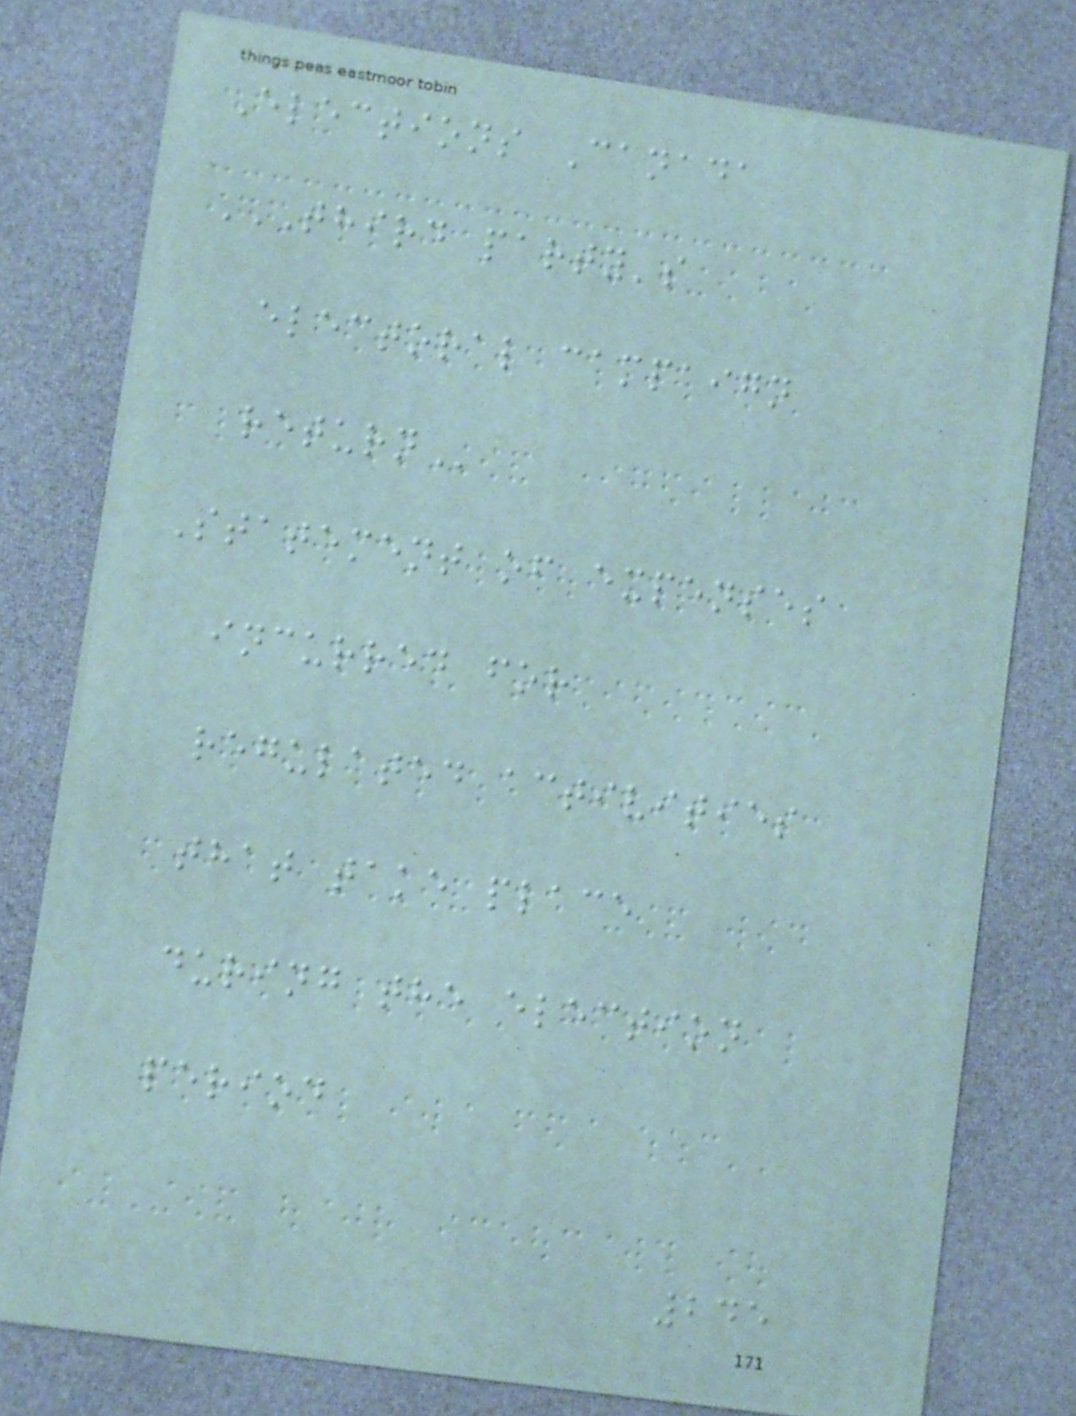Elections Canada
THIRD PARTY'S
ELECTORAL CAMPAIGN
RETURN
Statement of expenses
incurred for
regulated activities
that take place
during the election
period
245
